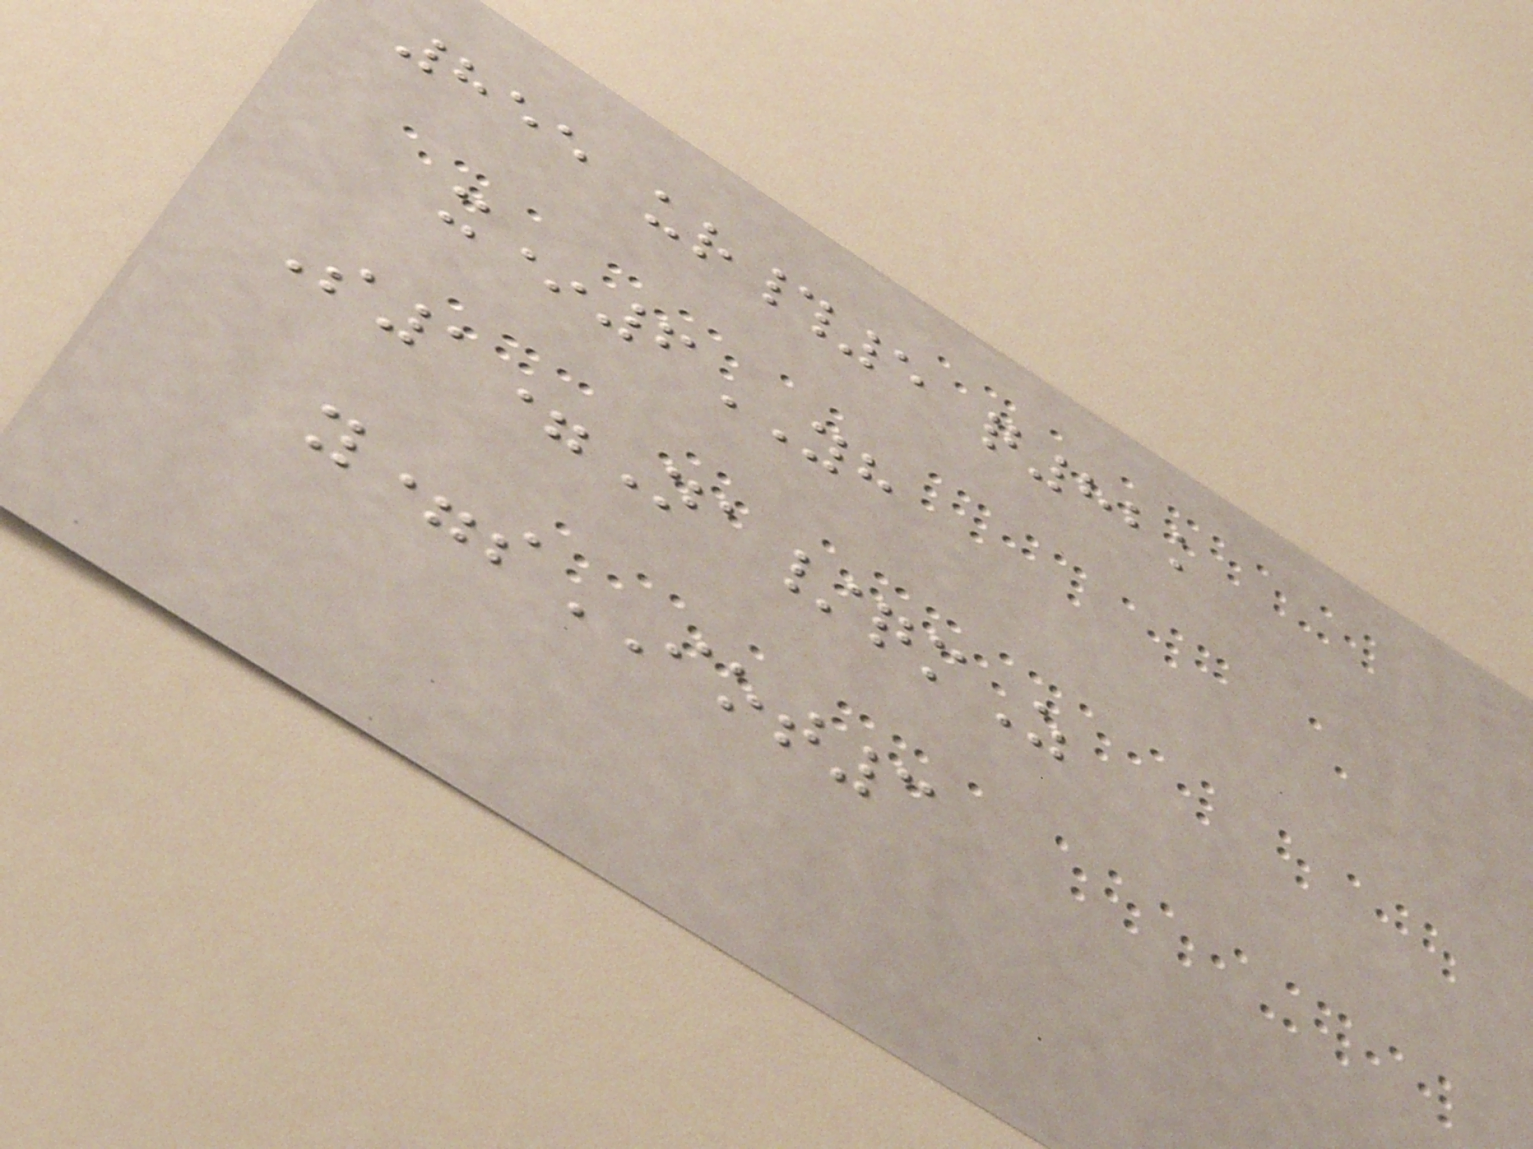855 ur#5 q82k
x*6YH
S1=Na/qmZ
y=sIOT3
